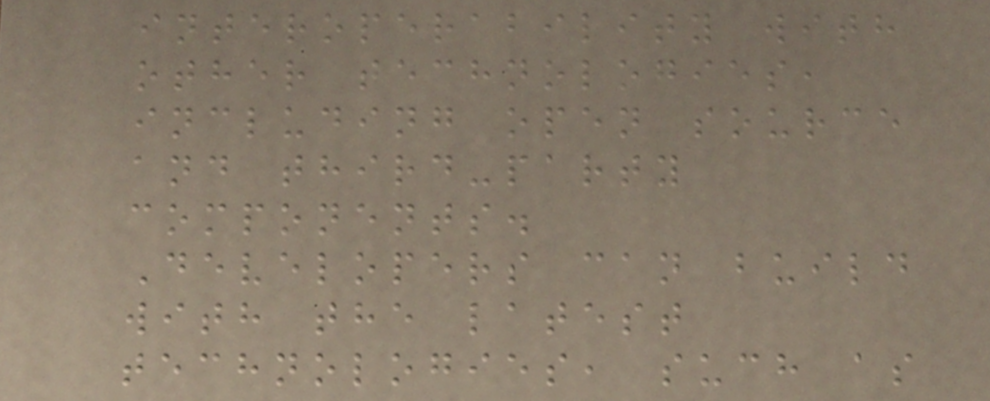interoperability with
other technologies,
including open source
and third-party
components.
Developers can build
with the latest
technologies, such as
